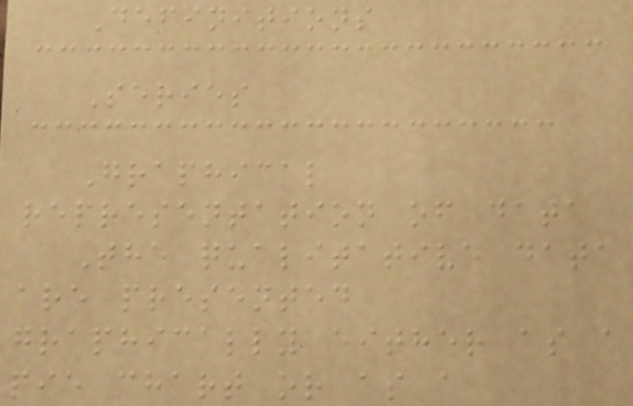Definitions
Series
Graphical
representation of data
The qualitative data
are presented
graphically either as a
pie chart or as a
